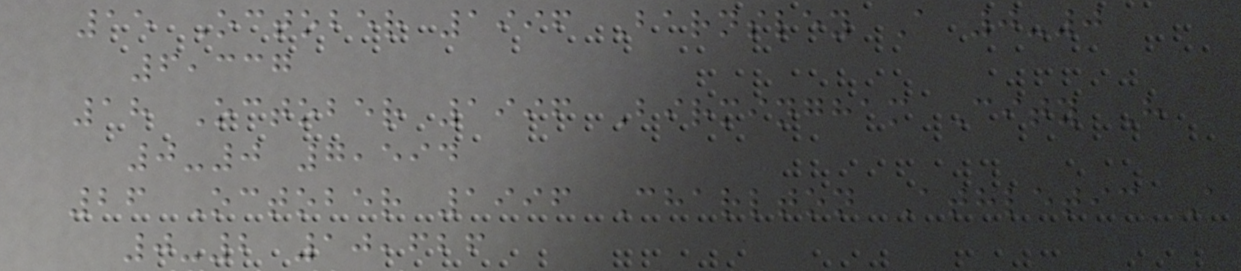15 October 1996 Barnsley A 0-0
6,337
18 October 1996 Birmingham City H
0-0 7,594
26 October 1996 Charlton Athletic A
0-2 10,626
